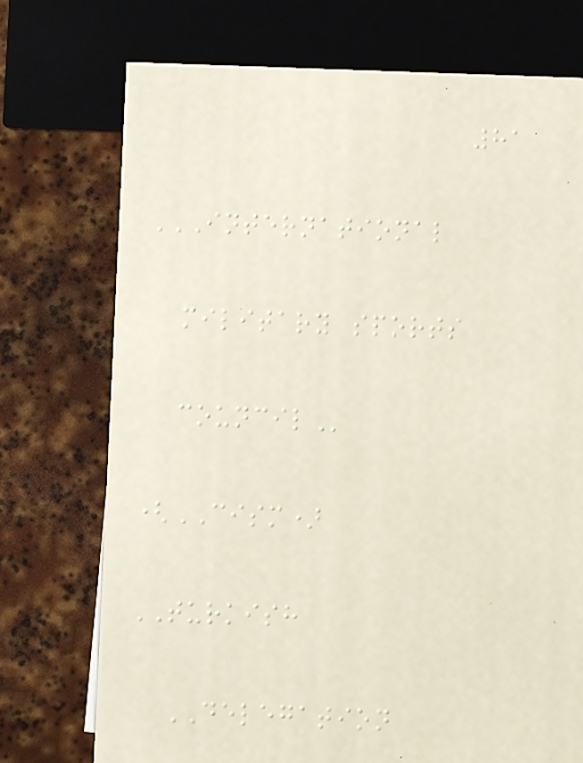81
INTERNATIONAL
MILITARY SPORTS
COUNCIL
(CISM)
TURKISH
DELEGATION
